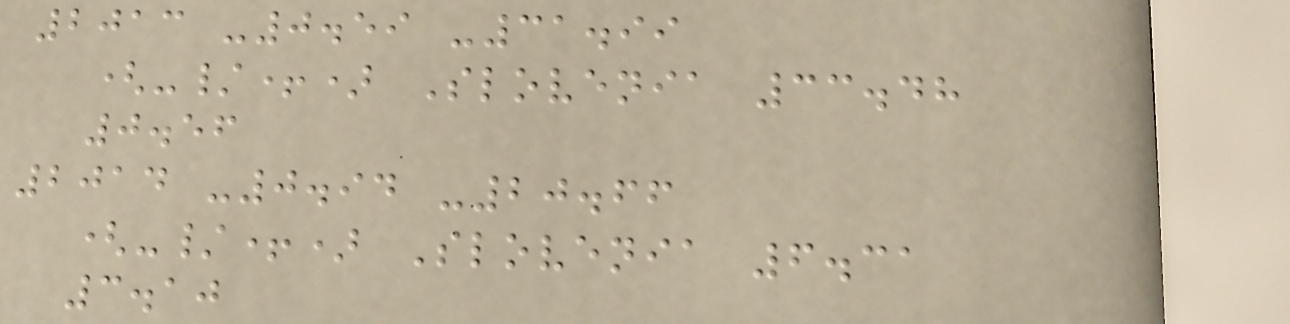2013 -0.59 -31.99
(-/+) Slovenia 33.48
0.56
2014 -0.94 -20.66
(-/+) Slovenia 6.31
3.10
